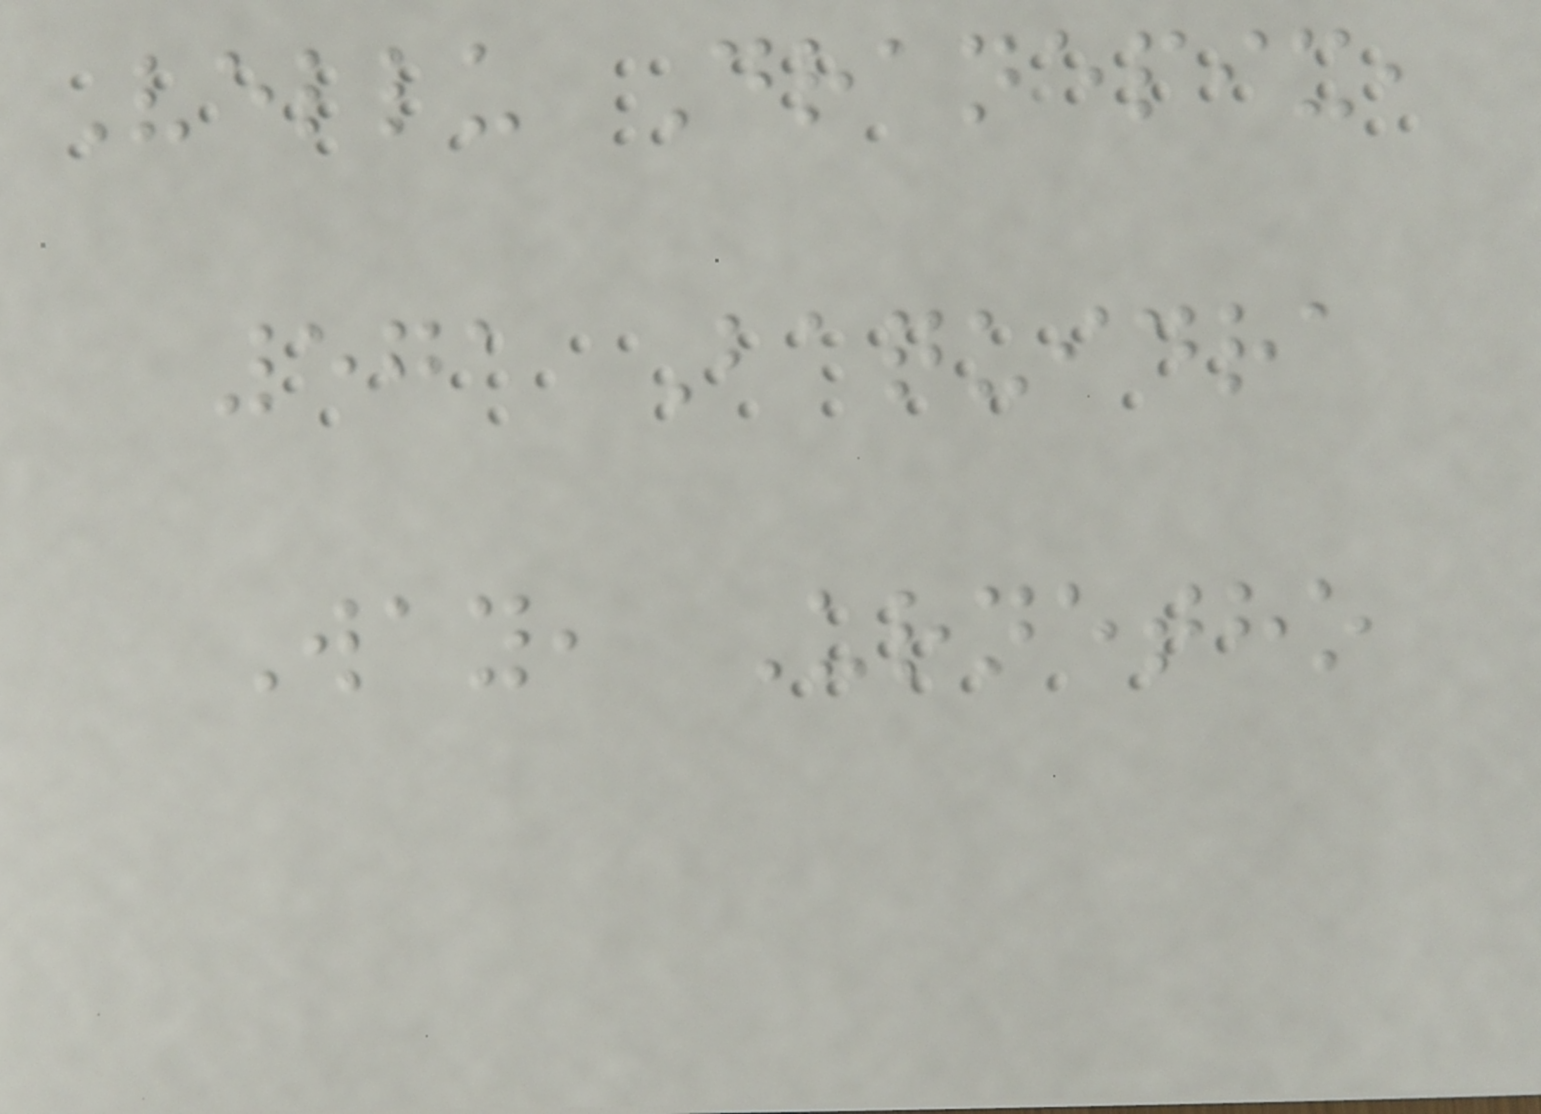Vellu Dranepix,
571 Baquidra
Way, Urnetho
